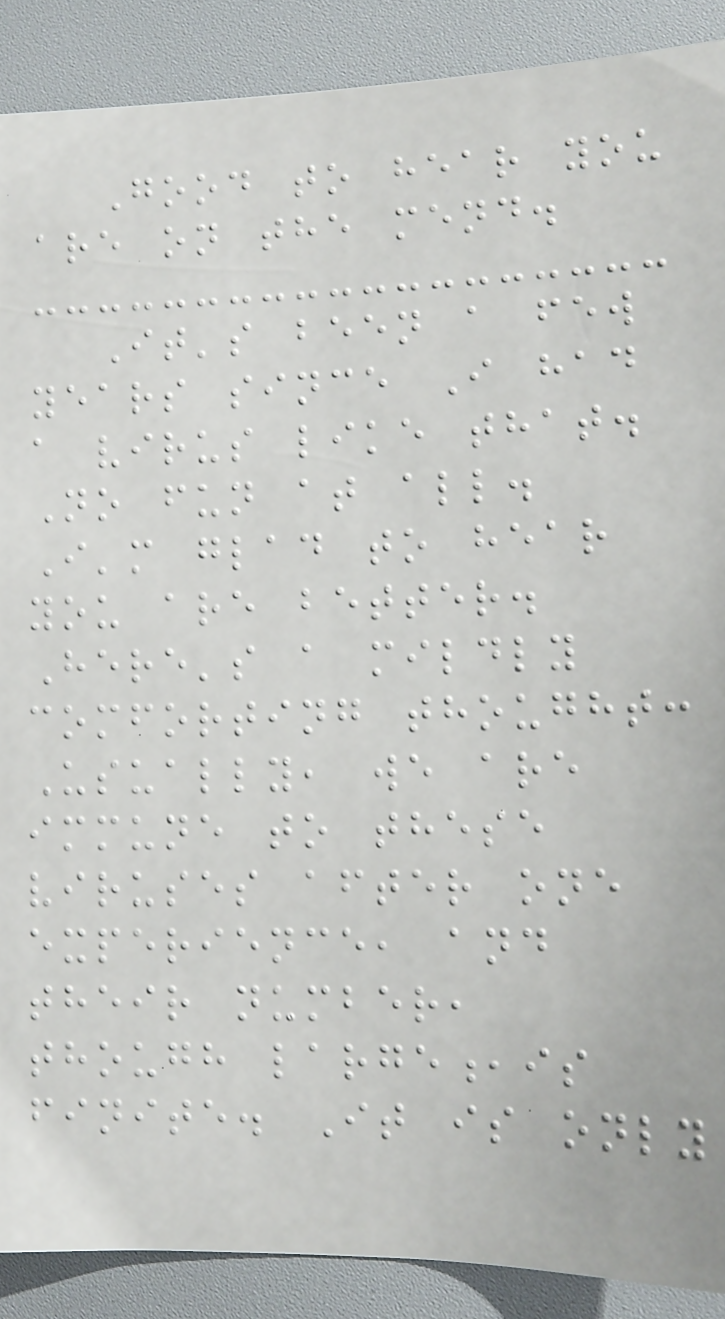Good to hear you
are on the mend.
It's been a few
years since I had
a virus like that.
No fun at all.
I'm glad to hear
you are better.
Here's a mildly
comforting thought:
Usually, we are
immune to these
viruses after one
experience, and
their number,
though large,is
finite. It is only
